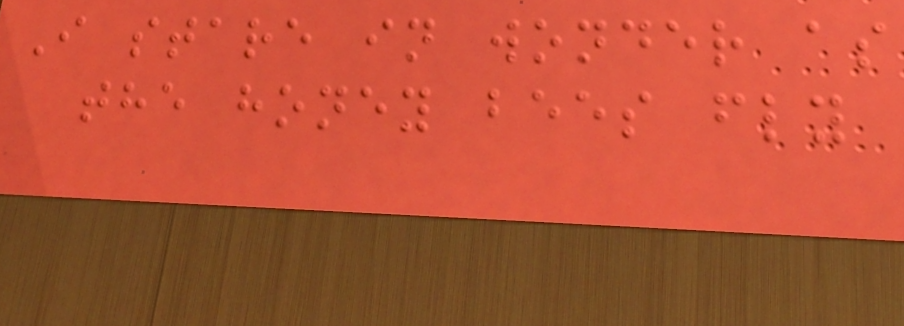I stare in wonder as
the honey bees fly
